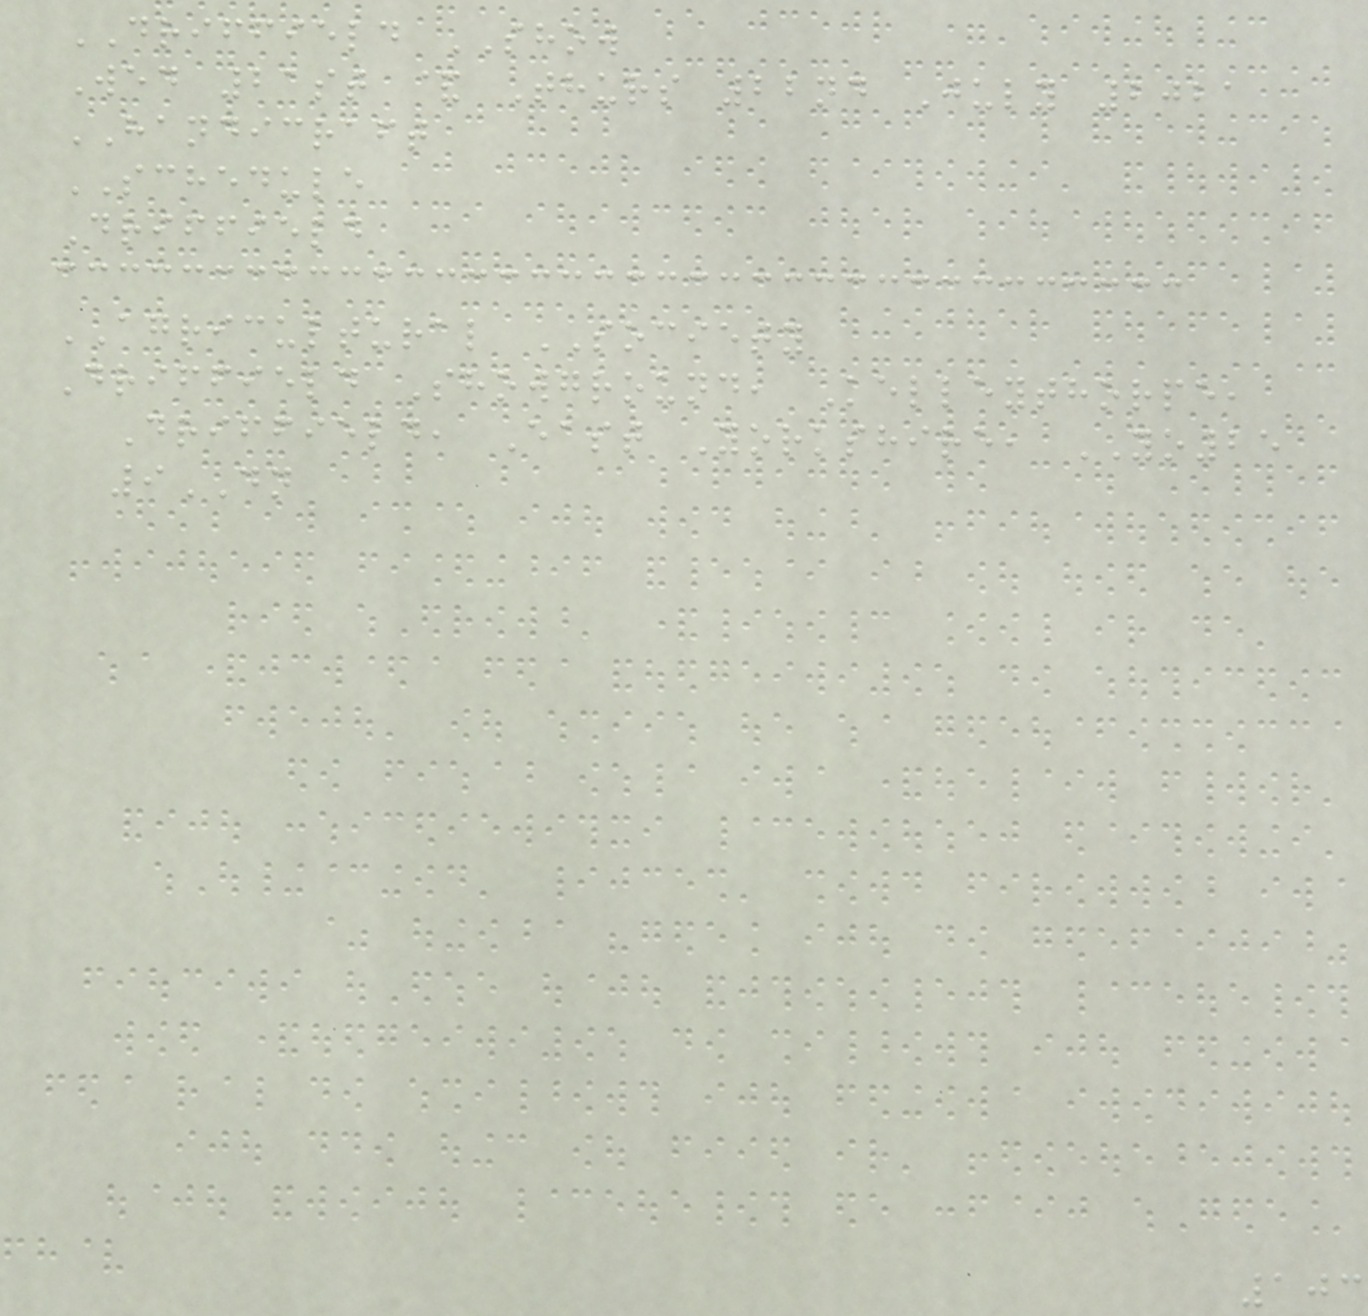DRIFFIELD SHOW
Wed 21st & Thurs 22nd July 2021
HANDICRAFT
SCHEDULE
Driffield
AGRICULTURAL SOCIETY
Driffield Showground, Kelleythorpe,
Driffield, East Yorkshire, YO25
9DN
103
